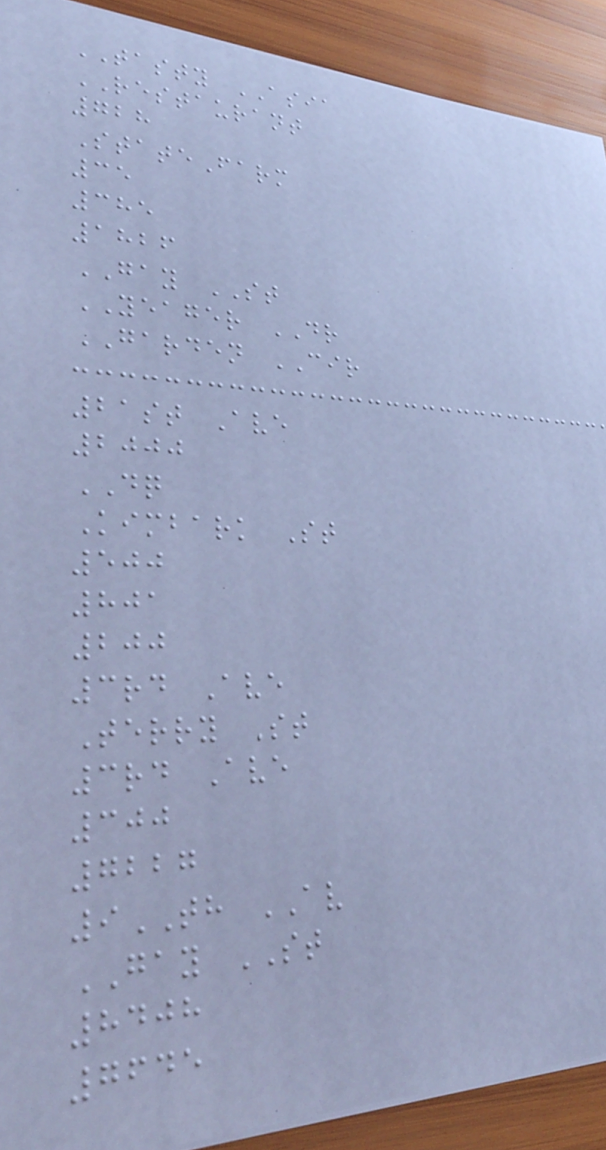TASTY ASIA
RESTAURANT
728
StateFarm
35
385
1826
GAY ST
YEAGER DR
GARDEN CIR
21st Ave
2000
DQ
Kimbark St
500
801
200
3rd Ave
Terry St
3rd Ave
300
7227
9TH AV
GAY ST
8408
7645
